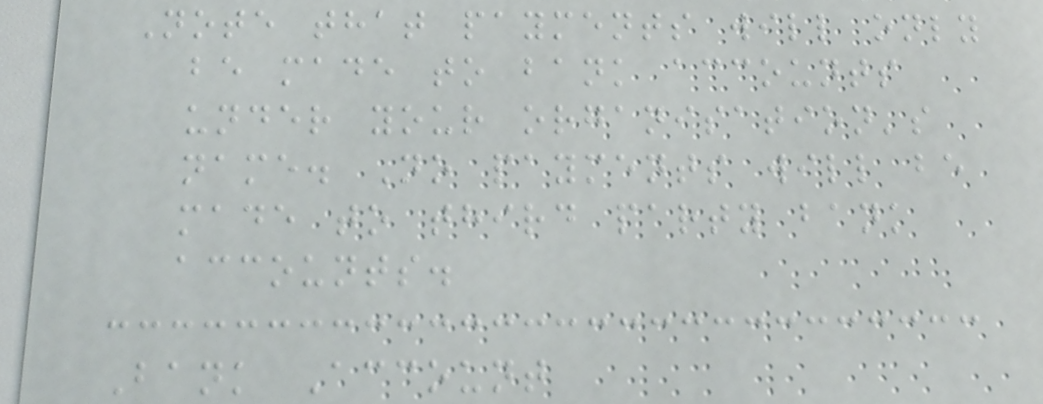Note that payments will only
be made to bank accounts
under your organisation's
name. No payments will be
made to third party bank
accounts.
Bank Account
